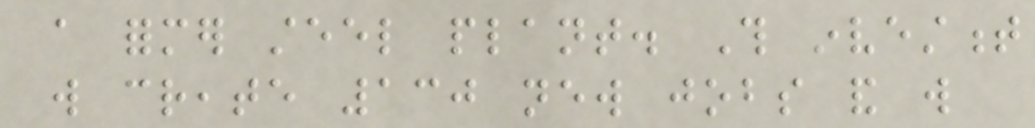a former steel plant. This investment
will create 130 new jobs and will
